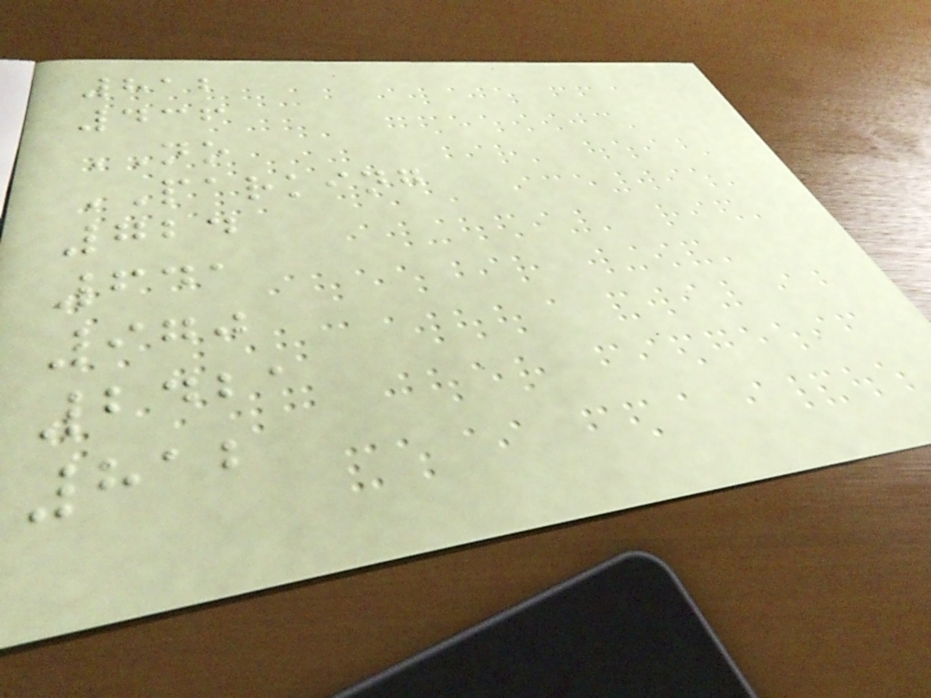812
436
NO
PARKING
724
641
970
2421
812
